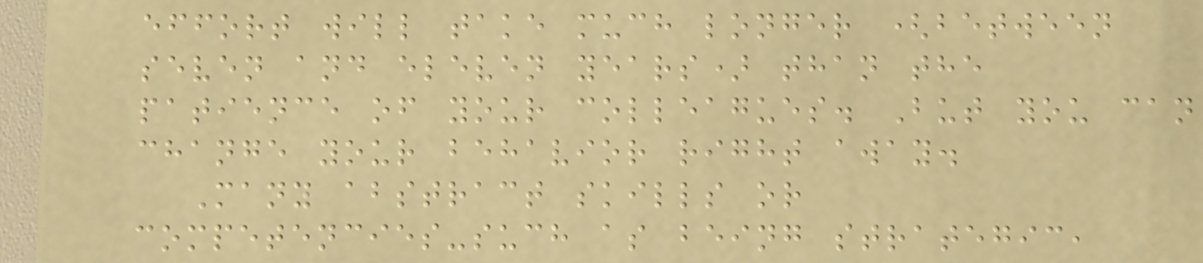effort will take much longer (between
seven and eleven years) than the
patience of your colleagues. But you can
change your behavior right away.
Many abstract skills or
competencies-such as being strategic,
